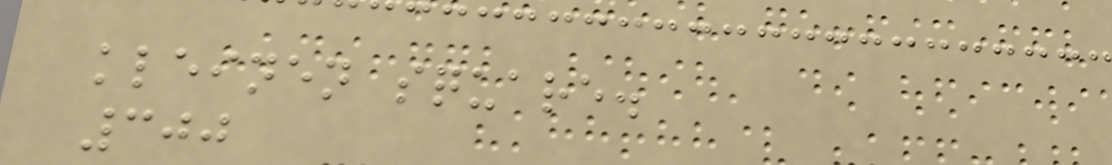kleinen square.
300
